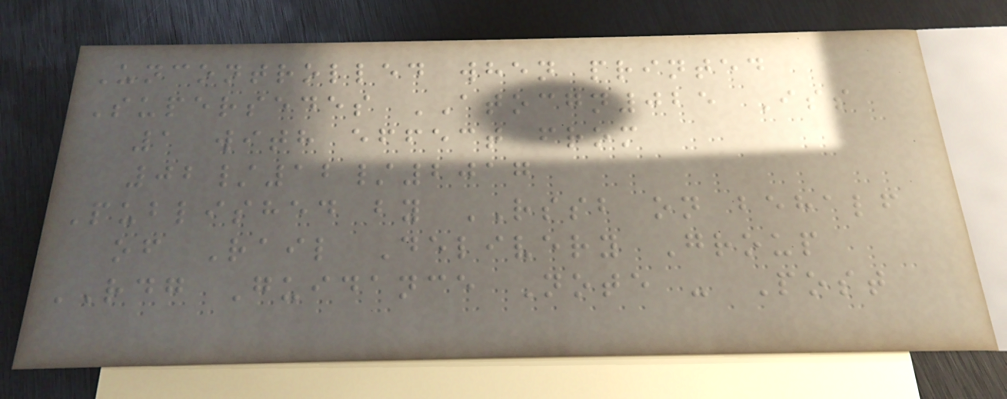Uncontrolled when printed
Supersedes ATOCGN025 Iss
1 with effect from
02/12/2017
Published by RSSB on behalf
of Rail Delivery Group
RDG Guidance Note - Post
